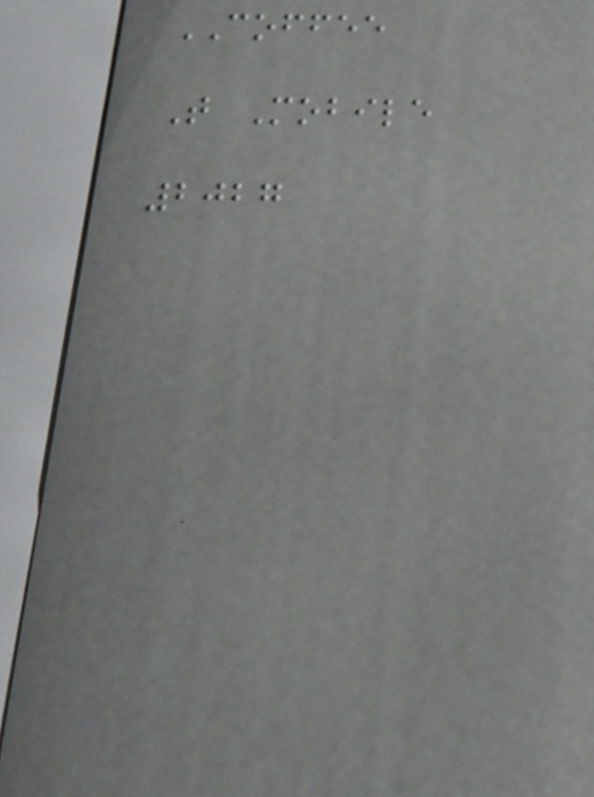COFFEE
T Mobile
2027
